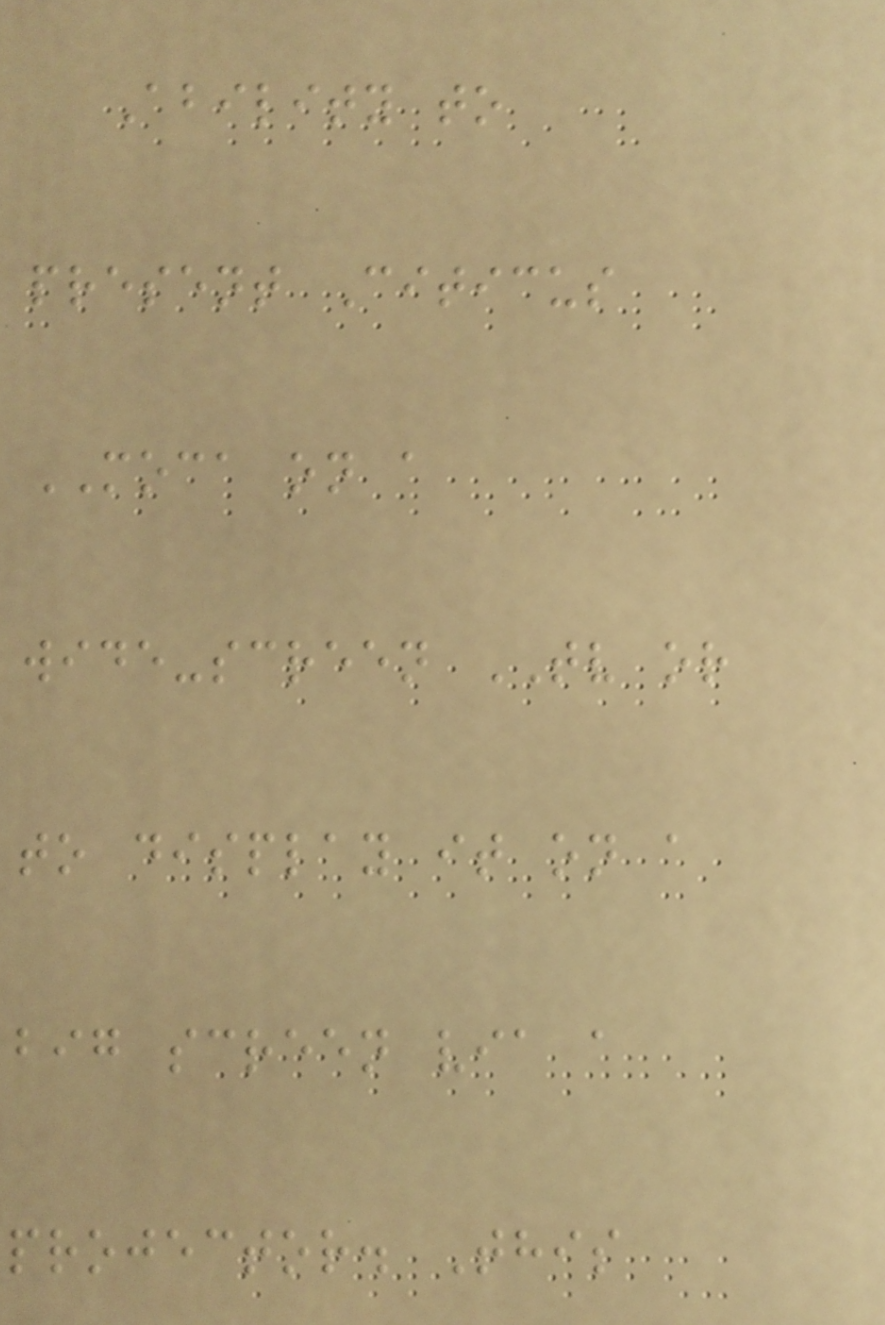Ability to
present Citicus
MOCA on a
wide-screen TV or
to display it on a
big screen via a
projector. This
